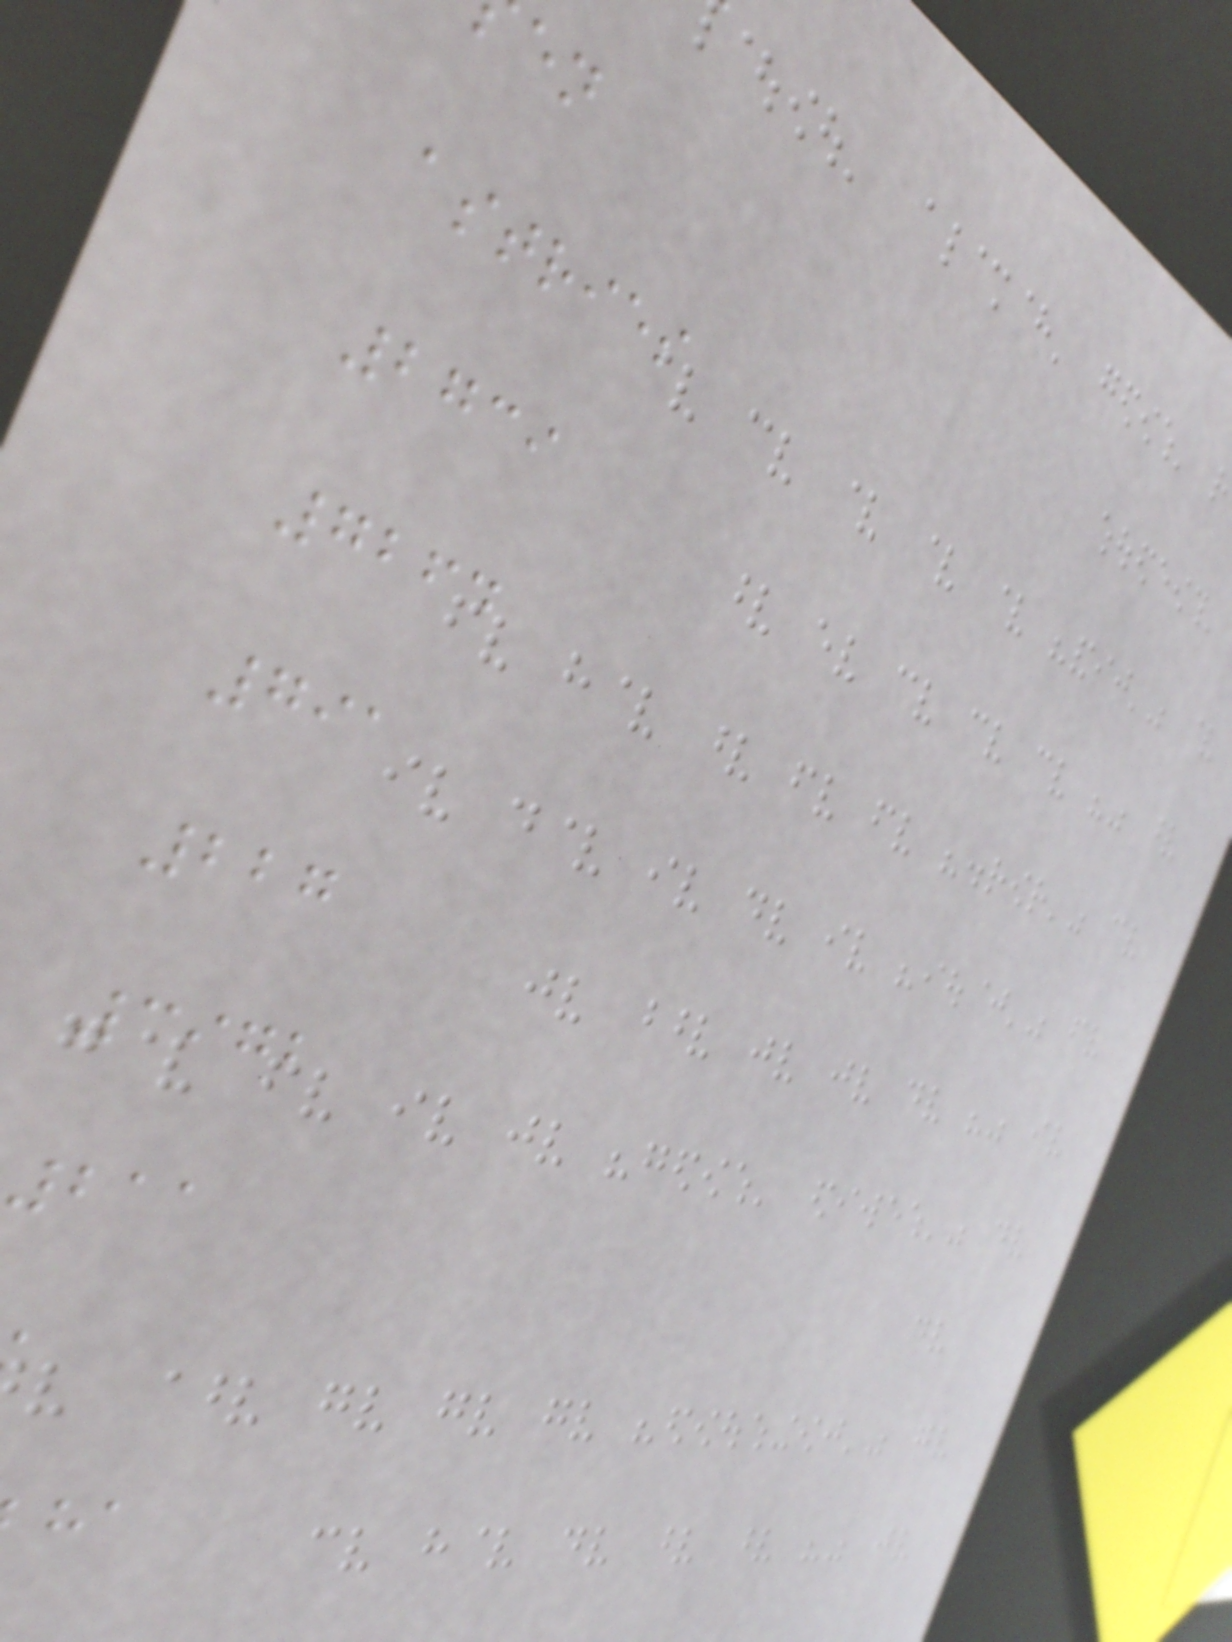astries
2739
7264
791
227
3972
211
